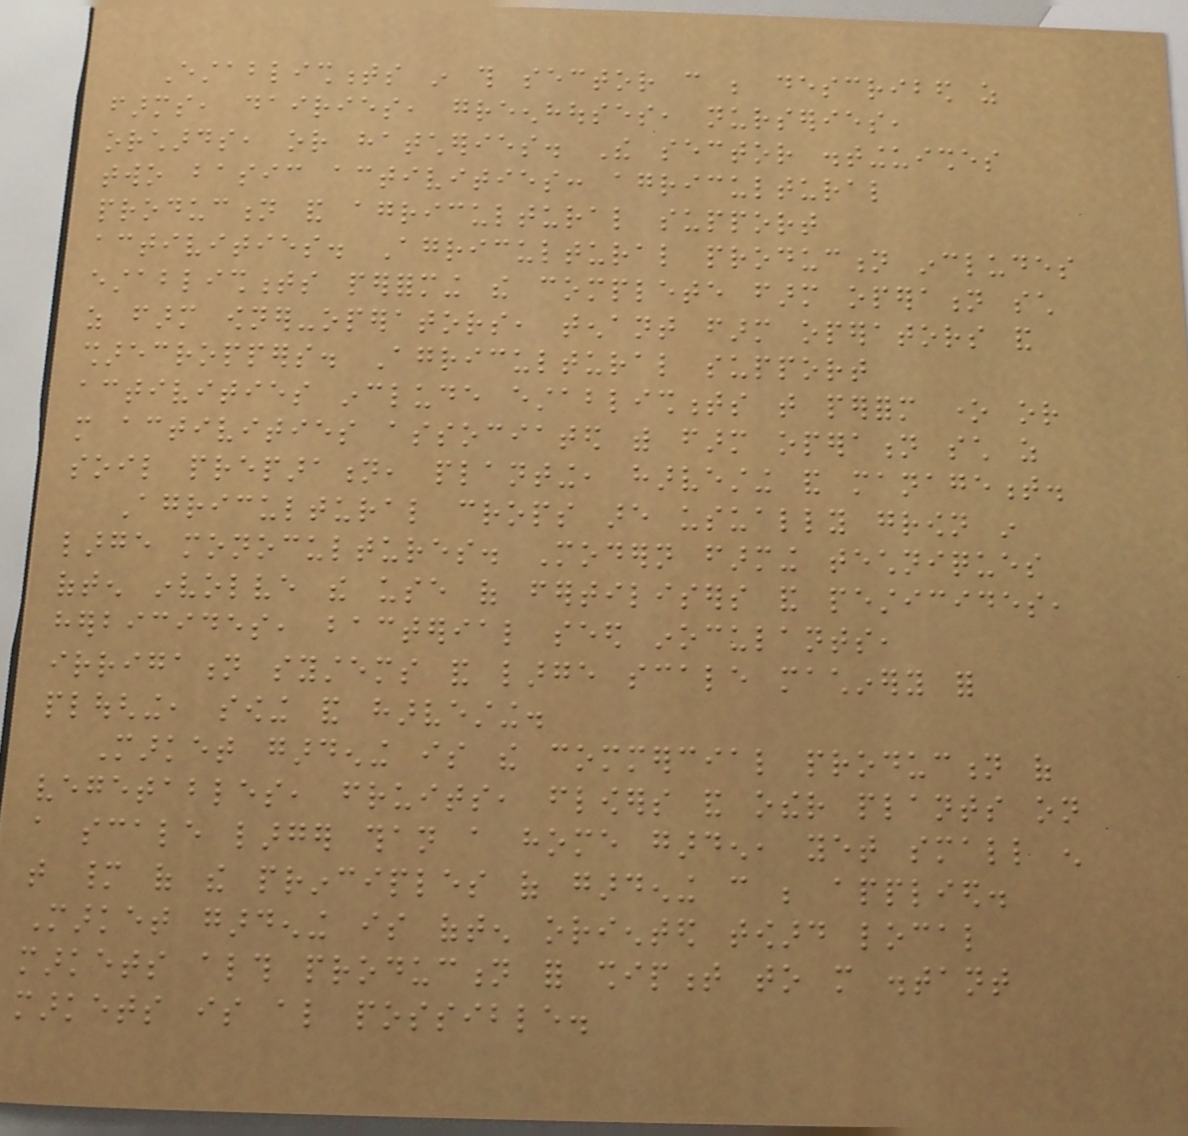Establishments in this sector can be described as
farms, dairies, greenhouses, nurseries,
orchards, or hatcheries. The sector distinguishes
two basic activities: agricultural
production and agricultural support
activities. Agricultural production includes
establishments performing the complete farm operation such
as farm owner-operators, tenant farm operators and
sharecroppers. Agricultural support
activities include establishments that perform one or
more activities associated with farm operation such as
soil preparation, planting, harvesting and management.
Agricultural crops are usually grown in
large monocultures. Modern farming techniques
often involve the use of fertilisers and pesticides,
herbicides, bacterial seed inoculants,
irrigation systems and large scale machinery for
ploughing, sowing and harvesting.
Market gardening is the commercial production of
vegetables, fruits, flowers and other plants on
a scale larger than a home garden, yet small enough
that many of the principles of gardening can be applied.
Market gardening is often oriented toward local
markets although production for shipment to more distant
markets is also possible.
